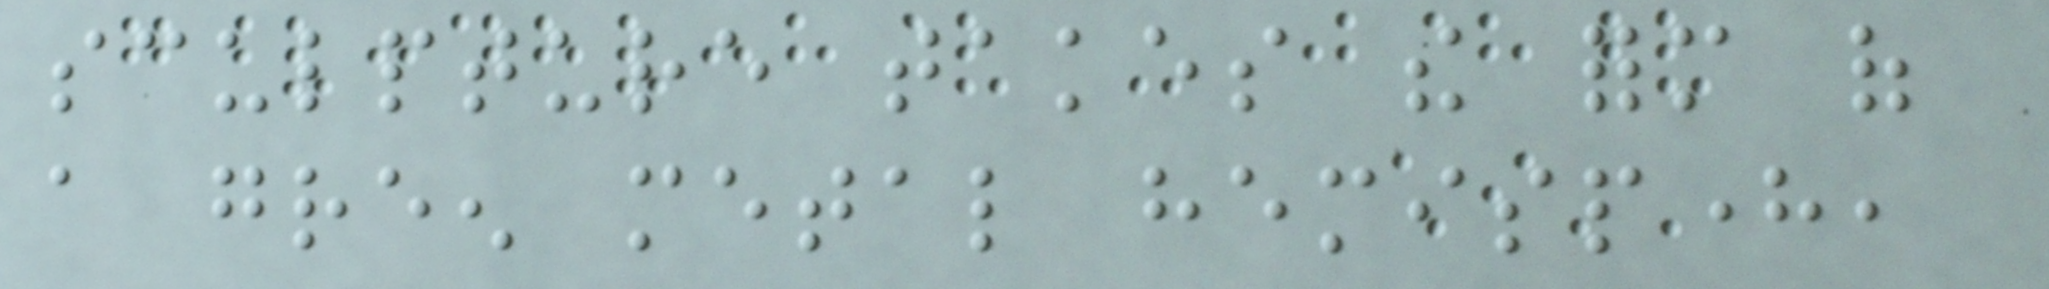sculpture takes the form of
a green metal hemisphere,
